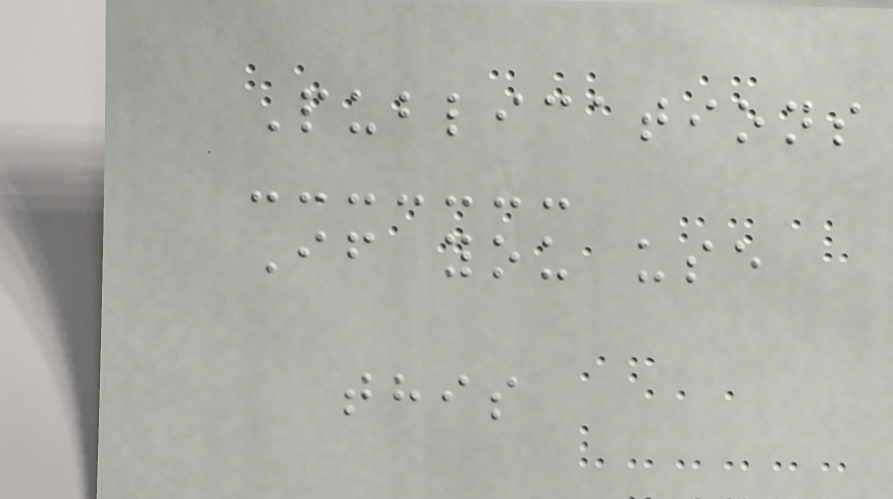Publications
If you use
this
